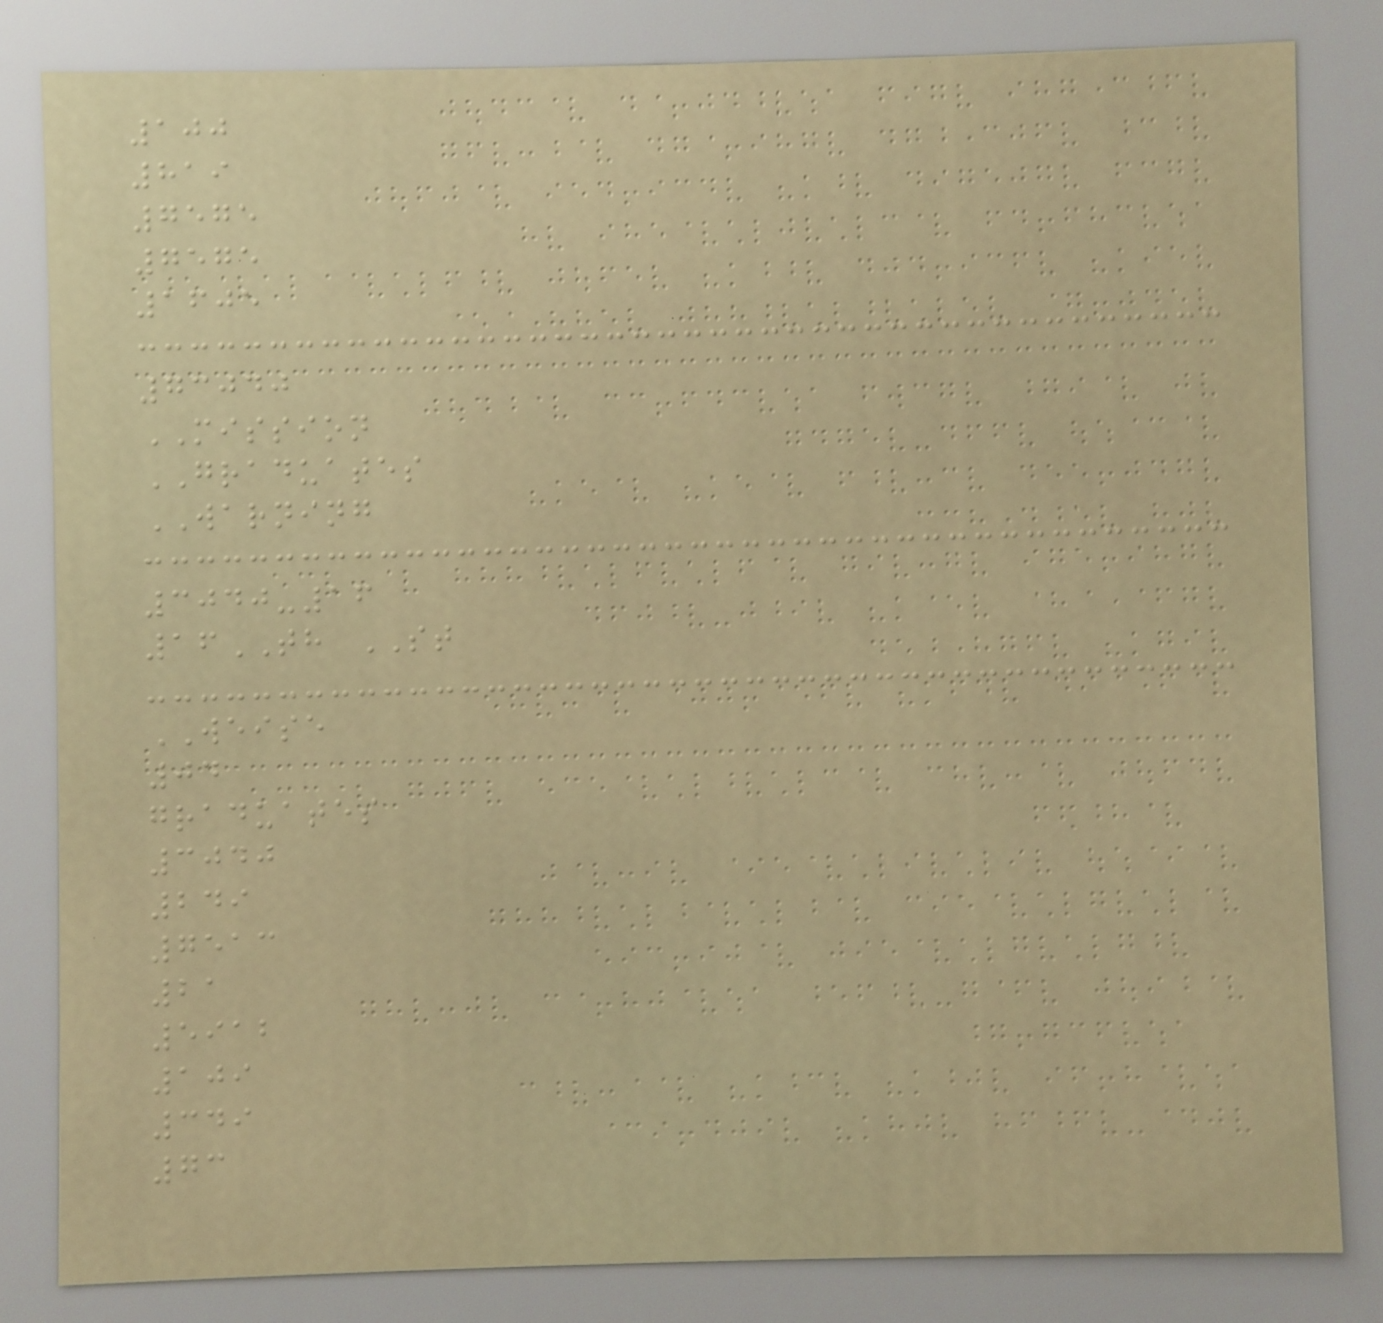100
819
7575
7575
1605
73040
MISSION
GRADUATES
WARNING
3040-16
16TH ST
WEISE
04
graduates
3040
249
7513
21
5912
109
349
73
